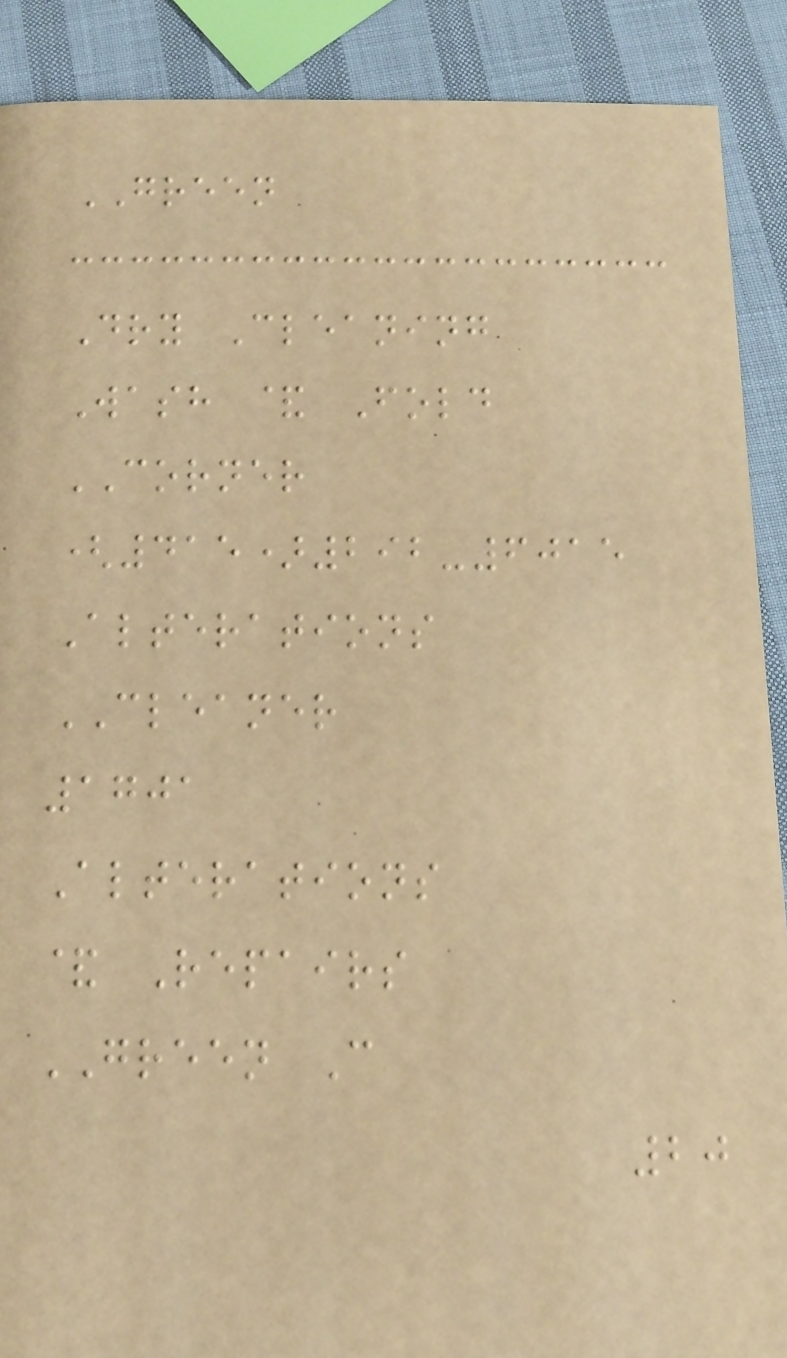GREEN
Dry Cleaning
Wash & Fold
CORNER
(415)292-6015
Alterations
CLEANER
1701
Alterations
& Repairs
GREEN C
20
